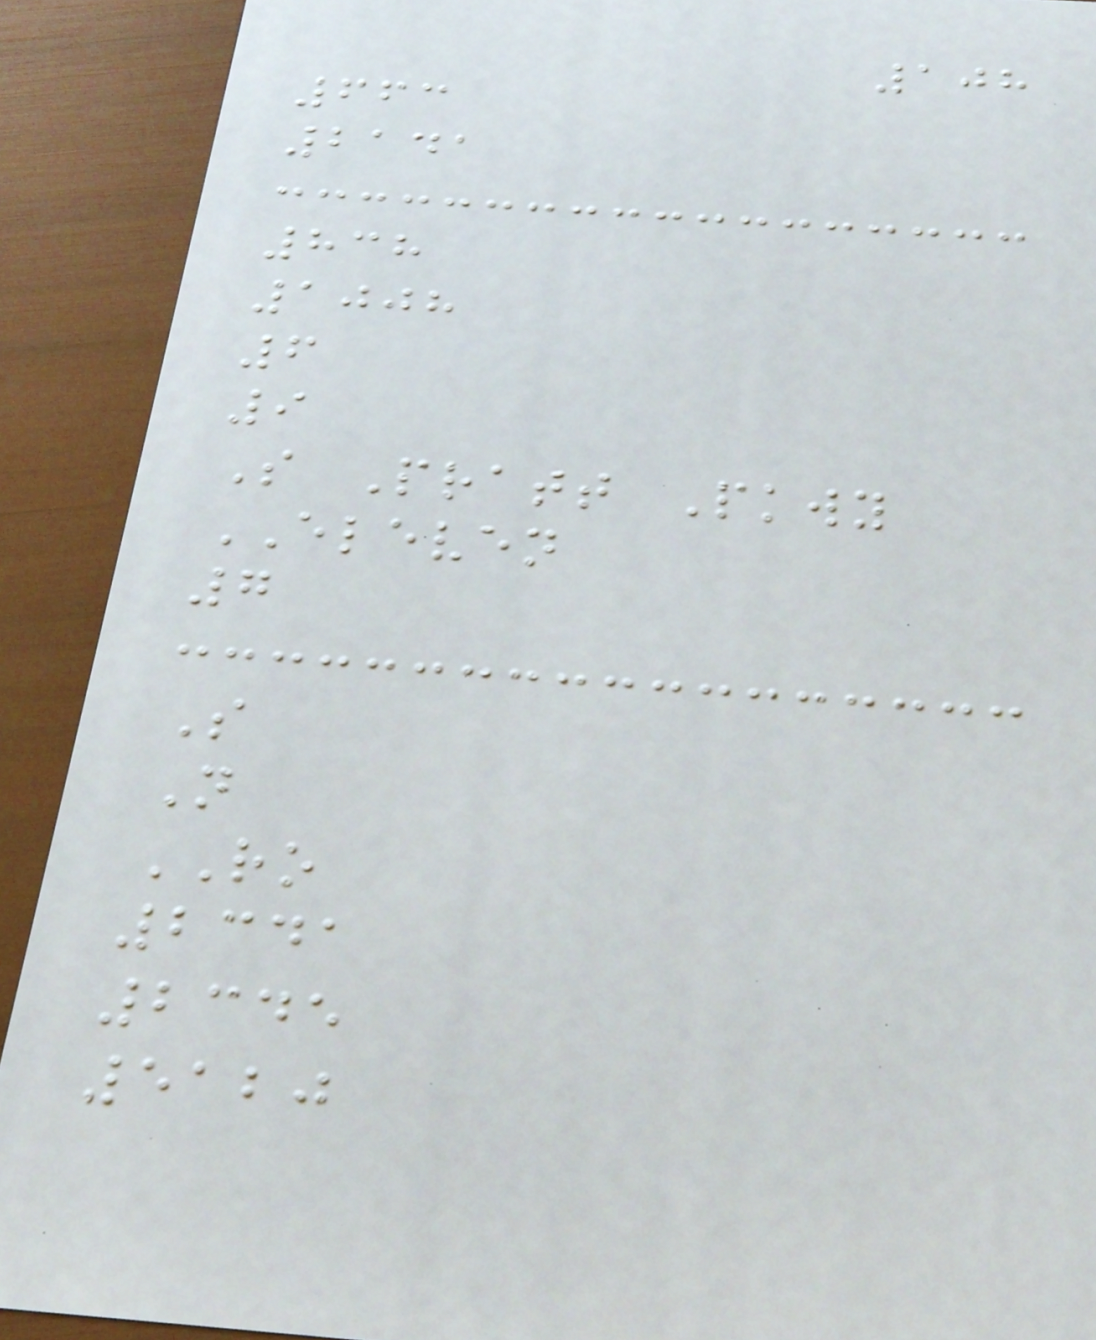108
663
2141
838
1008
6
9
S Pratt Pkwy
ELEVEN
7
S
N
RO
2341
2345
5120
